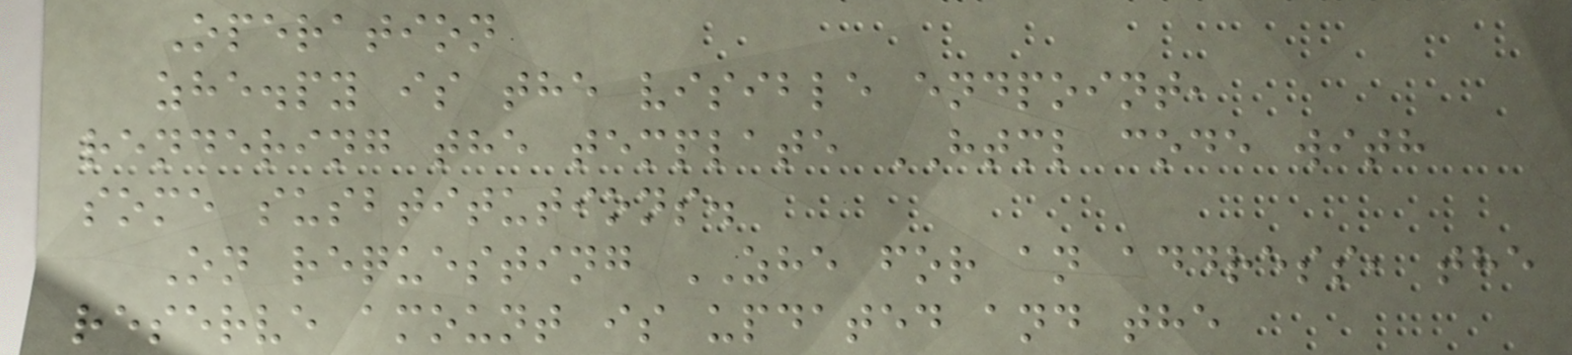Operation
zhe.py is the visible endpoint,
rendering the template HTML code with
some susbtitutions.
On requesting ZHE for an address, the
reserve amount is updated and the
